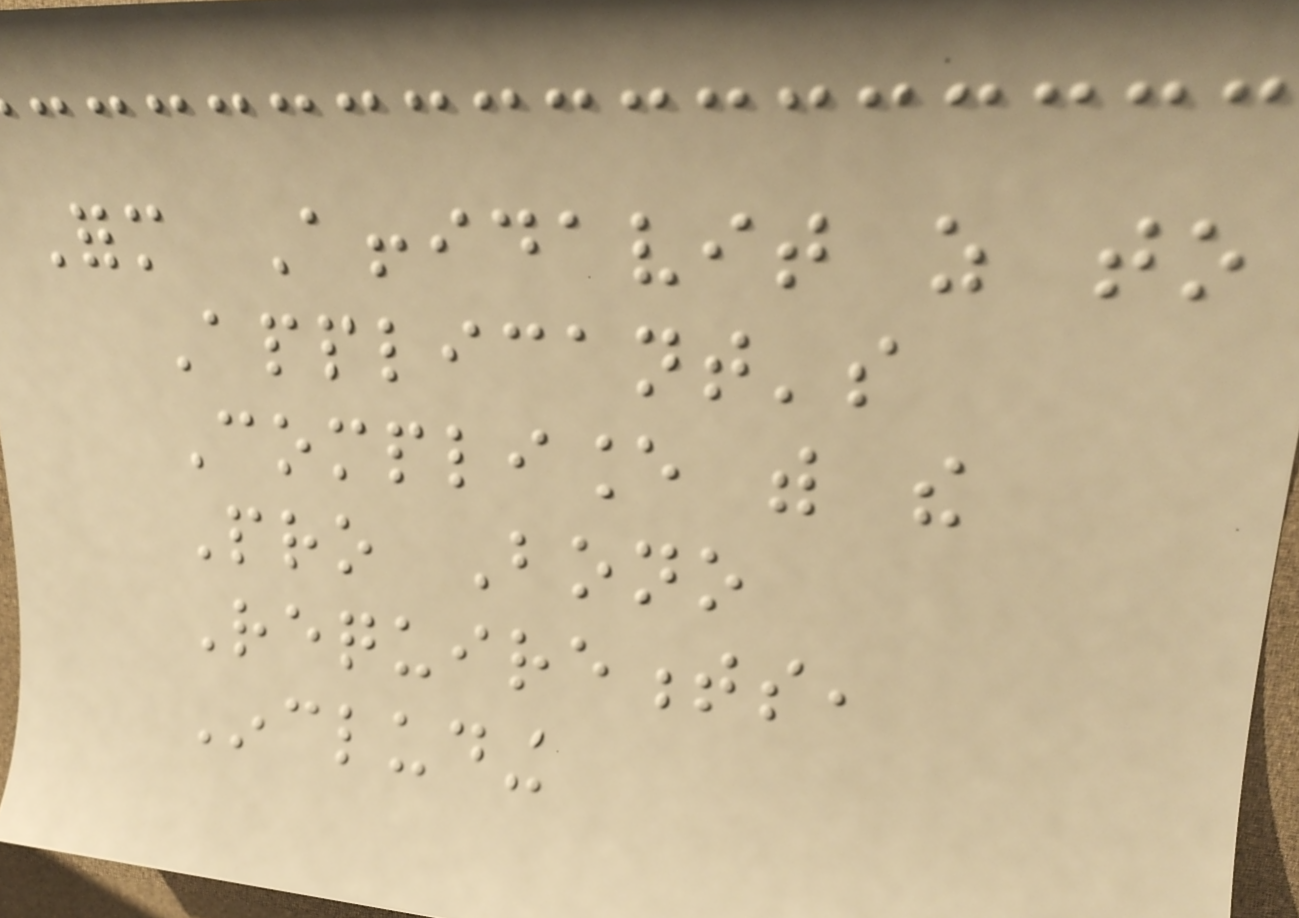Form Affidavit as to
Applicant's
Compliance with the
Pro Bono
Requirements,
Including
